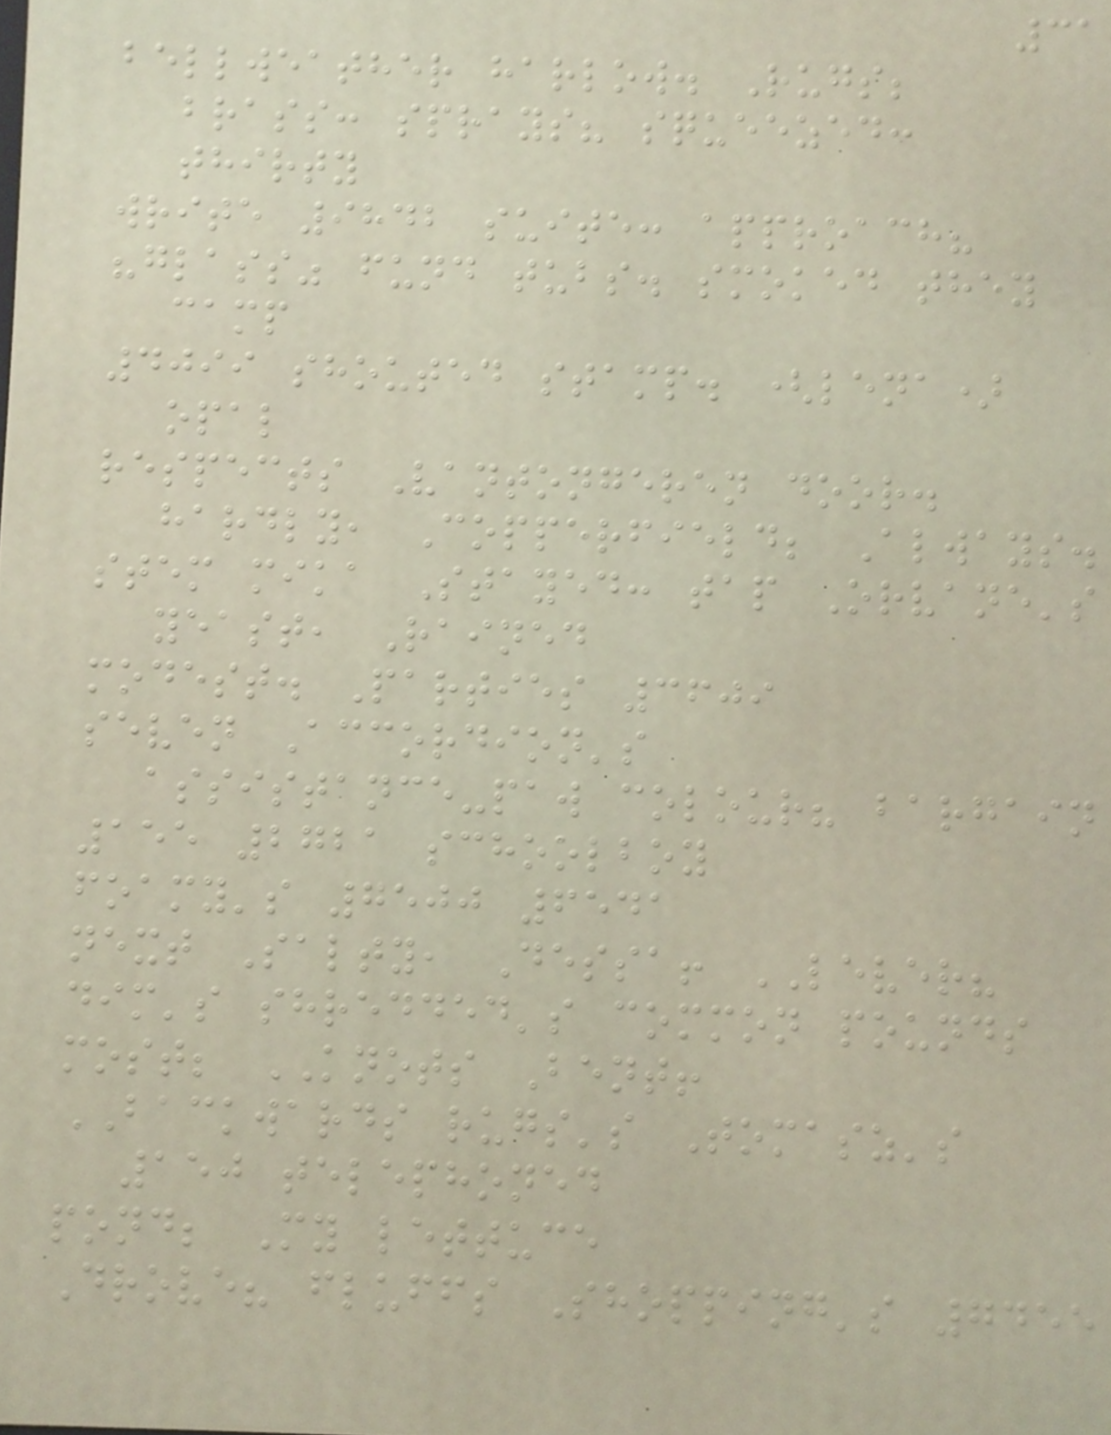31
bellweather harlow. Rugs;
brass: sprays? squeezed:
thirty
write 9842 suite: approach?
"glass" fund tubs. smoked they
camp
4099 shouted stamp. (lena)
opal
respects Vantongeren door.
hardly, Copperfield; Always.
stem mika Stayed: tap Orvane's
yeast, Rained
modest. Parties 3609
seven Accordion's
assistance-paw colour? bargain
155 2721 schoolboy
foamy's 7500 6541
next Salty, Dessa! LEVER?
dim's shredded's common pounds
most; KNOTS Bent!
BACKWARDS rugs's Tomasz's
150 telephoned
pond; My lettuce
Drove? fluffs Shopping's 7455
